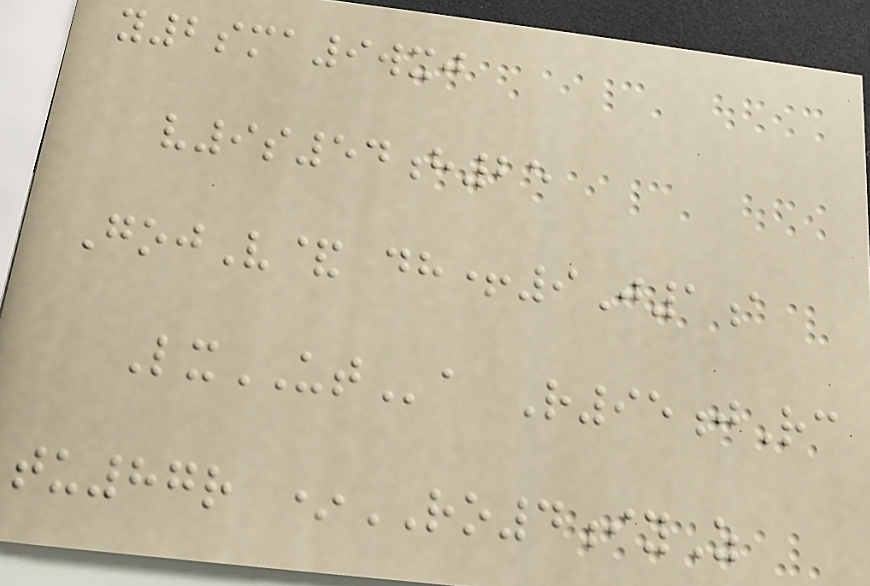y2sma9wxj
v9s54h25
GojV& dh+9J1a
LxUTa R95jRc
tu87r *RO4iyZ
